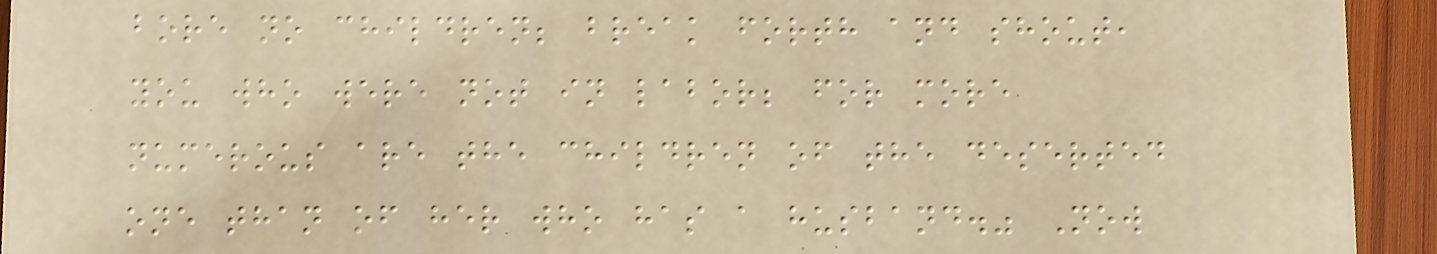bore no children; break forth and shout,
you who were not in labor; for more
numerous are the children of the deserted
one than of her who has a husband." Now
